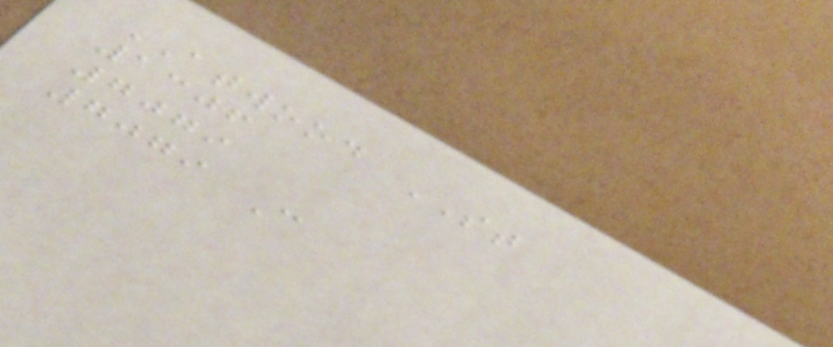ATWOOD ST
1306
7079
7079 C
